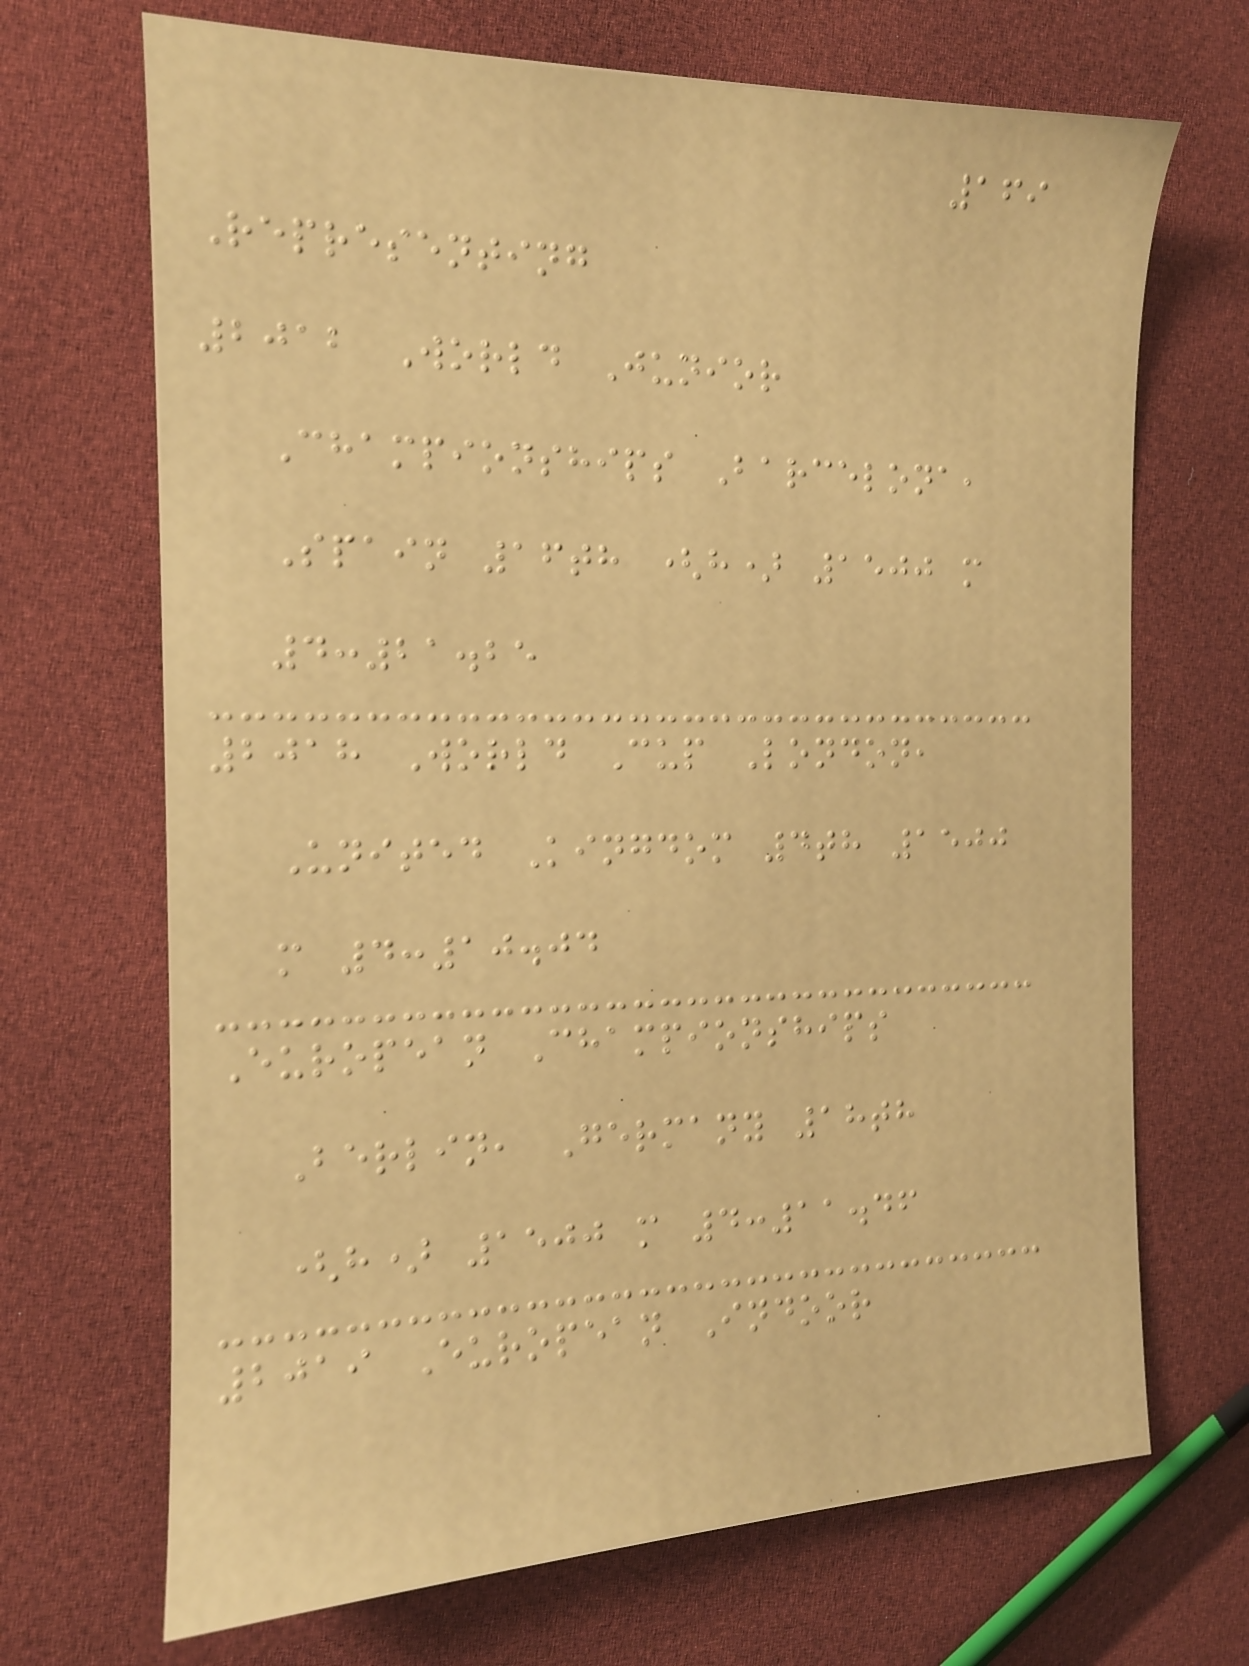169
Representing
2012 World Junior
Championships Barcelona,
Spain 16th (h) 1500 m
4:21.25
2018 World Cup London,
United Kingdom 4th 1500
m 4:10.04
European Championships
Berlin, Germany 18th
(h) 1500 m 4:11.46
2019 European Indoor
